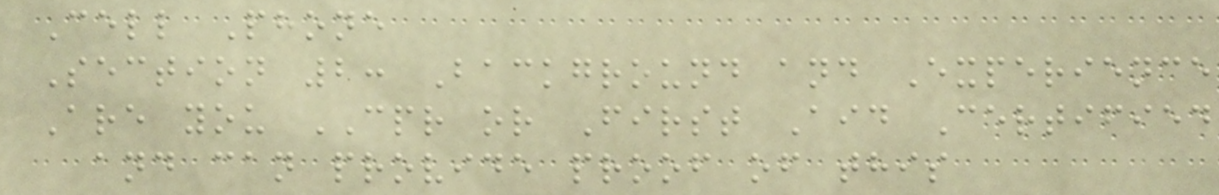Cell Phone
Section 2: Background and Experience
Are you CPR or First Aid Certified
and can provide proof of this
